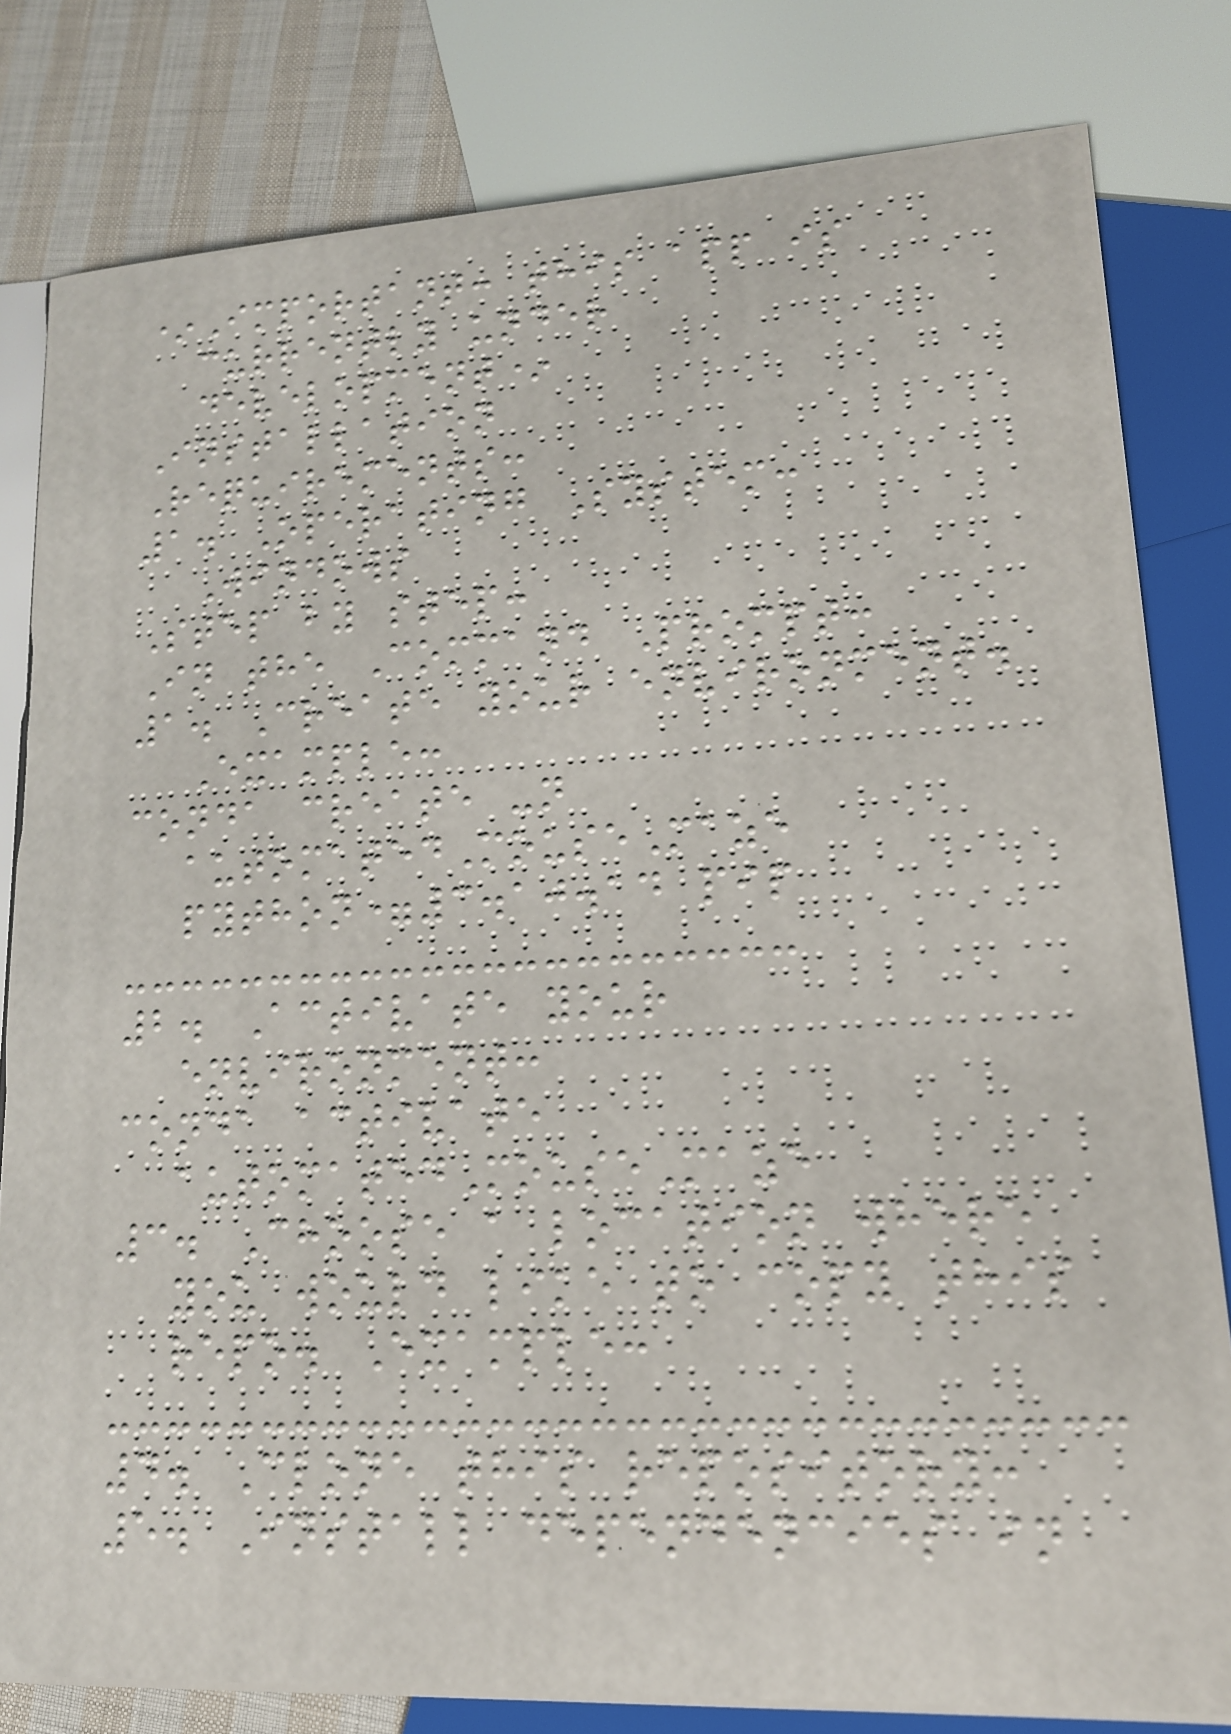*Important: this app is
currently under
development*
Installation
Requirements:
1. Operating System:
Windows
Step by step:
In the Command Prompt:
1. Create your environment.
Example:
conda create -n
automatedMouseMaze
python=3.10.14 pip
2. Activate your
environment:
conda activate
automatedMouseMaze
3. Choose a location where
you would like to copy this
repo. Example:
4. Clone this repository:
5. Install dependencies in
